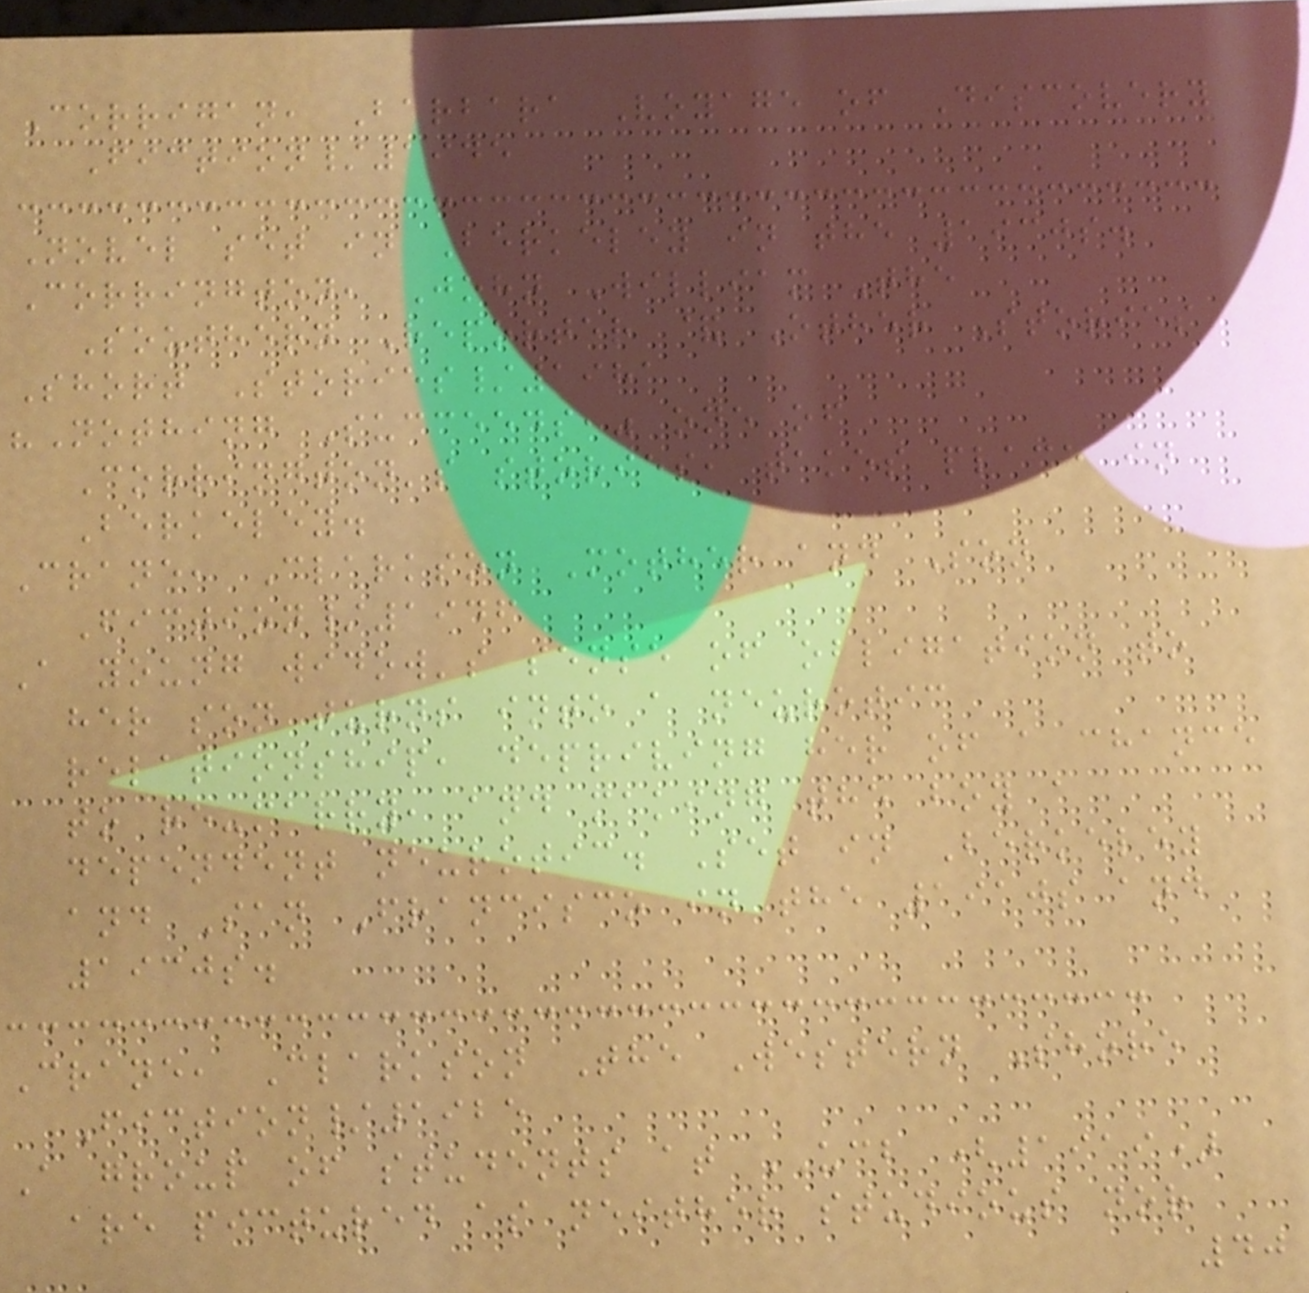Corrigan, Barbara Voyage of Discovery
Fiction/1945
Novel set in Berkeley in the 1930s.
Corrington, John William The
Southern Reporter & Other Stories
Short Stories/1981
"Nothing Succeeds," one of
Corrington's stories, takes place in
Berkeley.
Crane, Clarkson Mother and Son
Fiction/1946
A young widow's sense of obligation to
her son turns into a neurotic
relationship, depriving her of a chance
to re-marry, and making the boy a
dependent neurotic. Set in Berkeley
and San Francisco in the 1910s and
1930s.
Crane, Clarkson The Western Shore
Fiction/1925
A group of students at UCB (1919)
are pictured as neither studious nor
40
